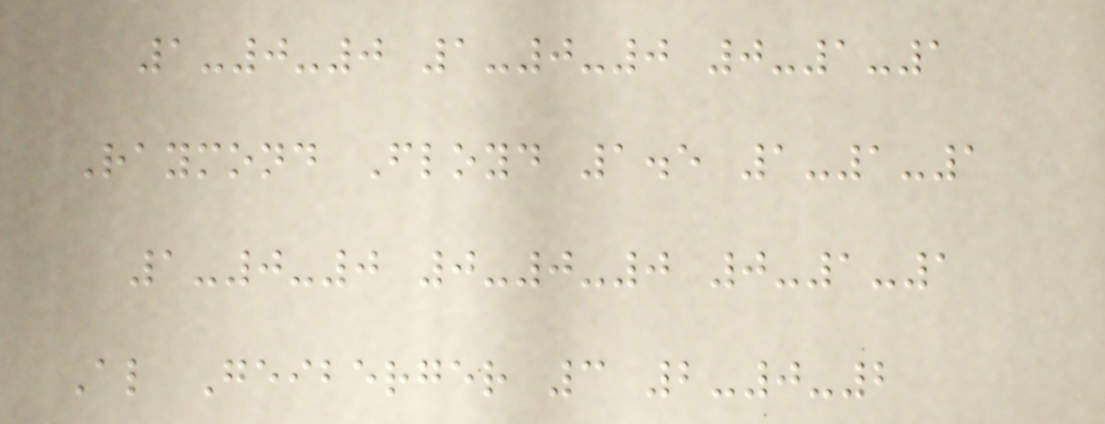1-0-0 1-0-0 0-1-1
Raymond Floyd 1.5 1-1-1
1-0-0 0-0-0 0-1-1
Al Geiberger 3 2-0-2
